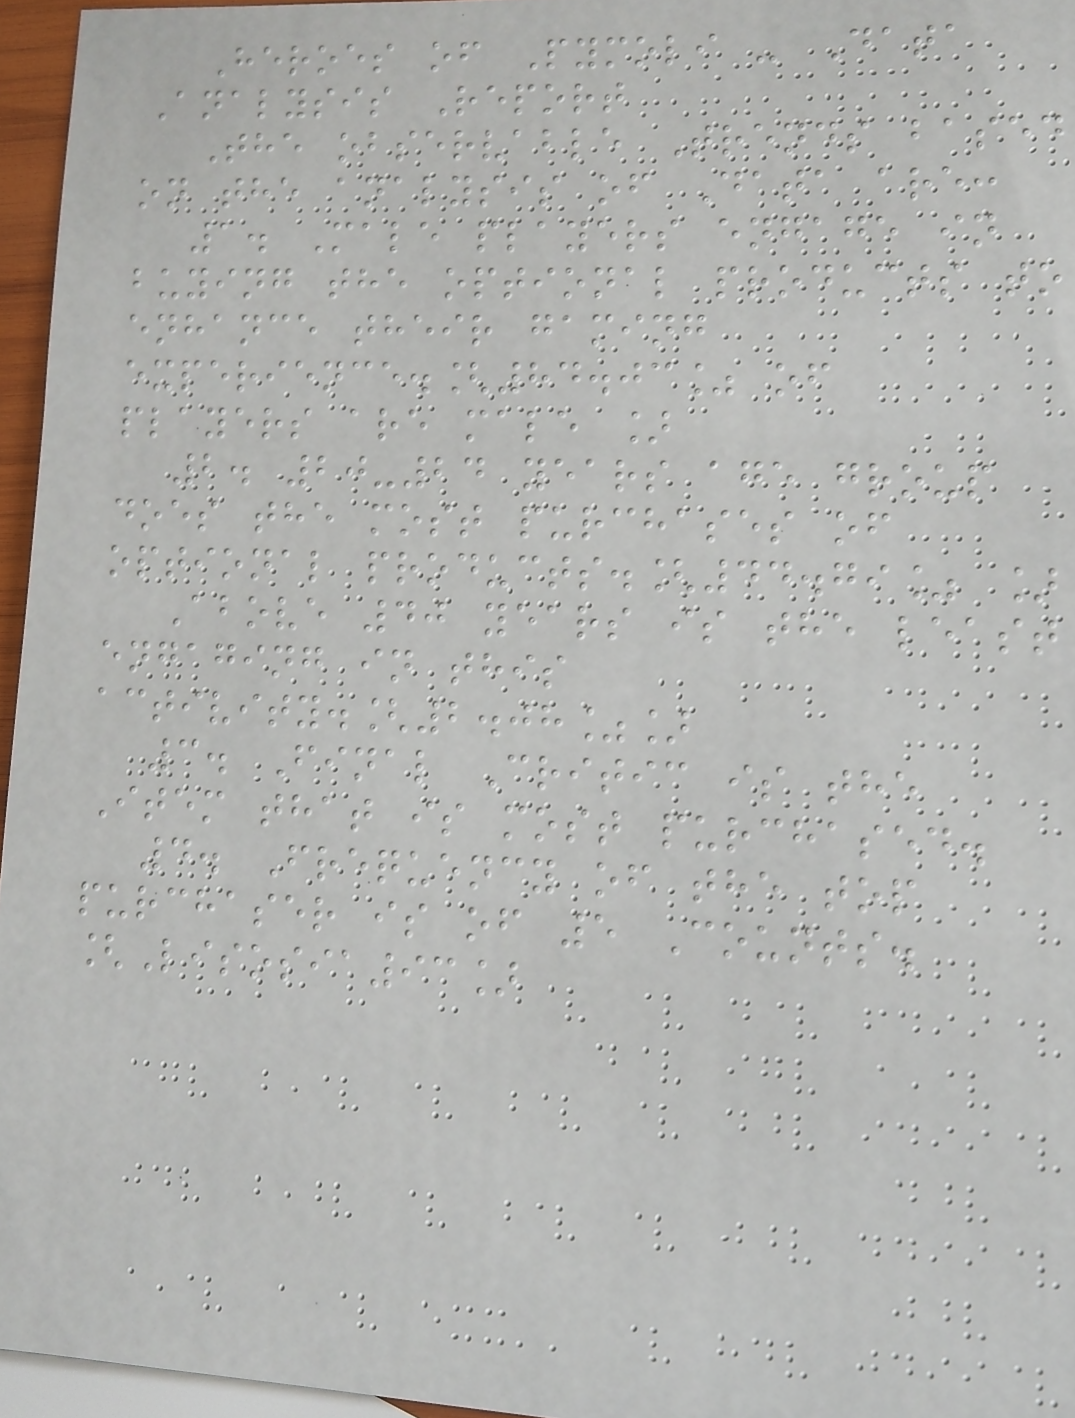Heroes of Pymoli - Data
Analysis Report
The observable Trends based
on the analysis of Data are:
1. Male players engage in
buying the optional products to
enhance their gaming
experience.[84.03% of
players are male ]
2. 20-24 years age group
does the most purchases of
optional products.[44.79% ]
Above 40 years is the least
engaging in this
activity.[2.08%]
3. Final Critic is the
Item that is most purchased.
4. Frequency of the top
purchaser is of 5 Counts.
[Lisosia93]
